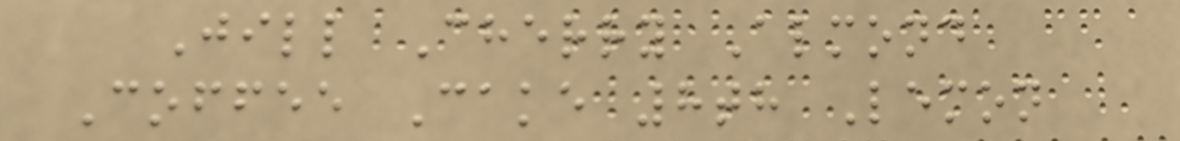Jill Cherry Almond
Coffee Cake 8th Lemon
